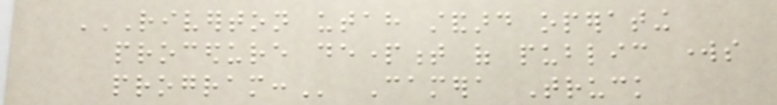RIVERTON UTAH STANDARD OPERATING
PROCEDURE DEPARTMENT OF PUBLIC WORKS
PROGRAM: Camera Truck
